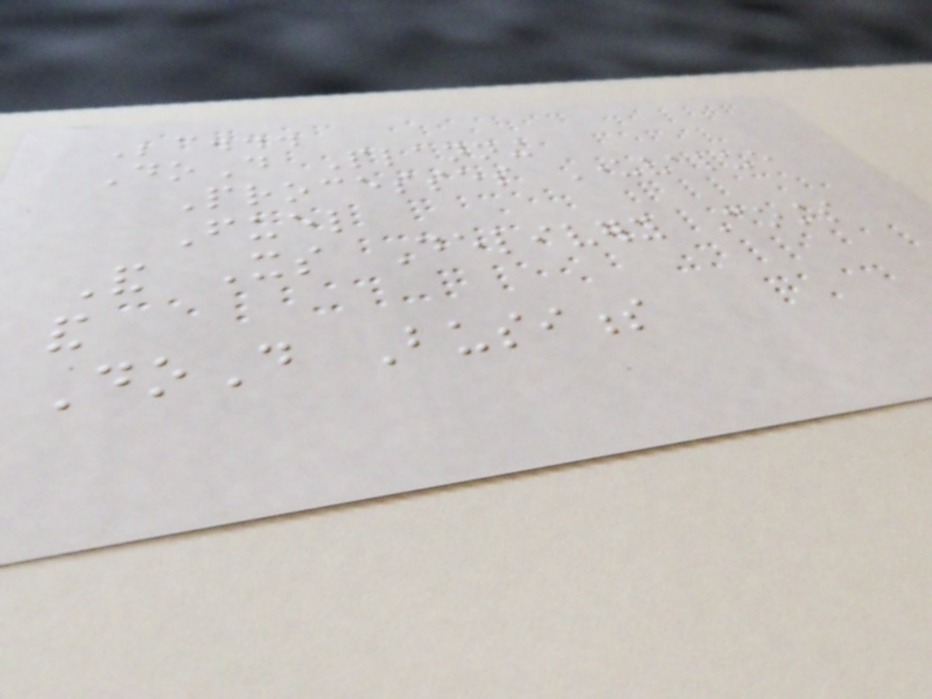Because...
DoD Planning
Processes Undervalue
Fuel
And Its Delivery Costs
and
DoD Business
